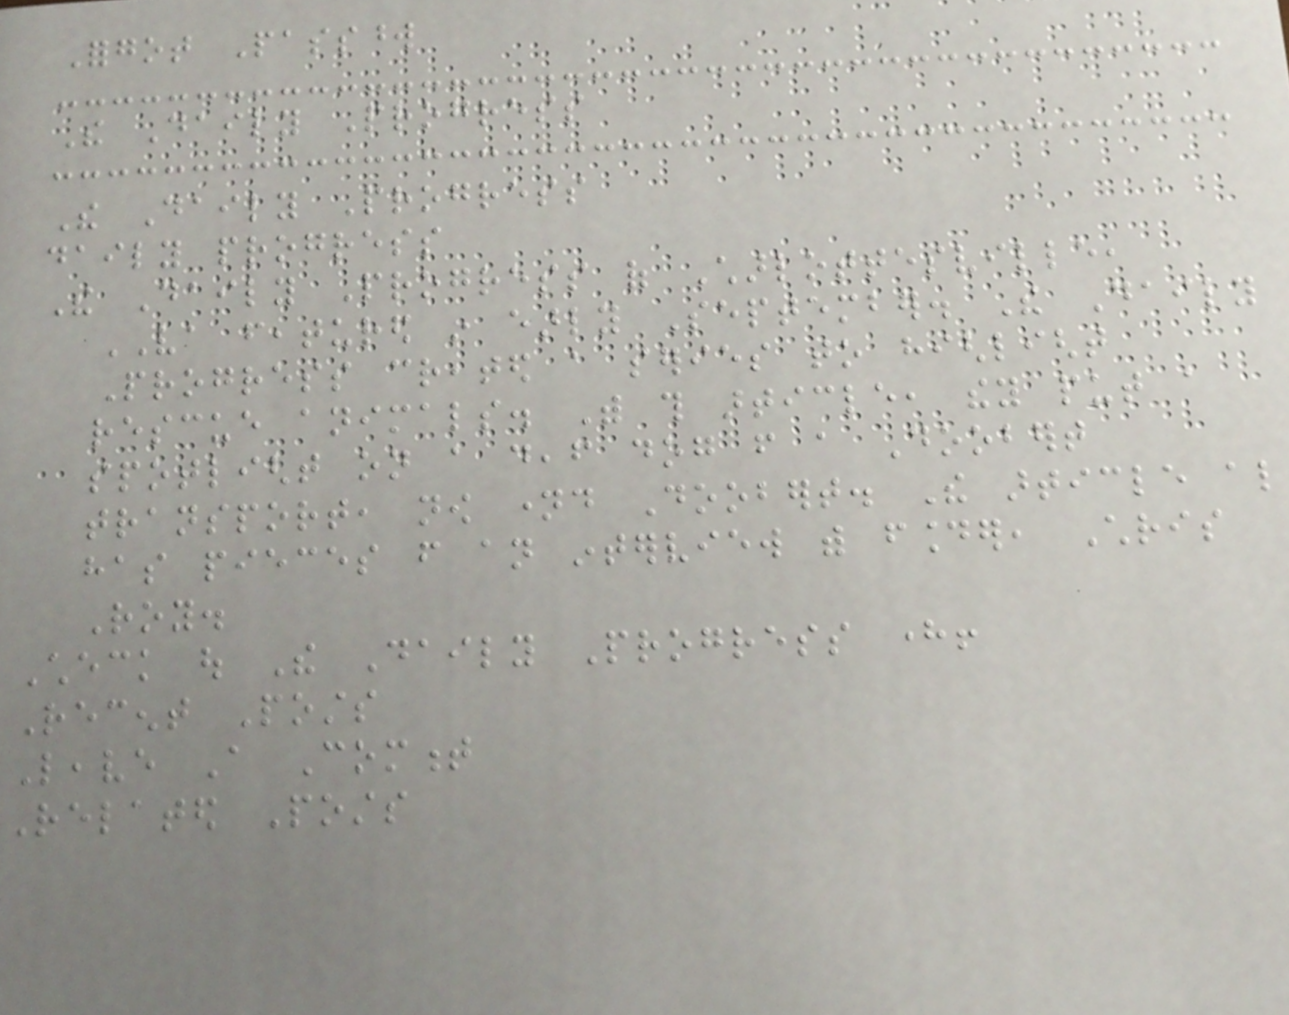Forgot Password
The Daily Progress
The Daily Progress
daily progress
The Daily Progress of Charlottesville,
VA featured in early September. The Daily
Progress created a series to highlight
rescue animals. With this article, they put a
spotlight on a deaf dog from a Doobert
transport, now named Doobert. The article also
has pieces from an interview with founder, Chris
Roy.
Check out The Daily Progress here!
Recent Posts
Leave A Comment
Related Posts
